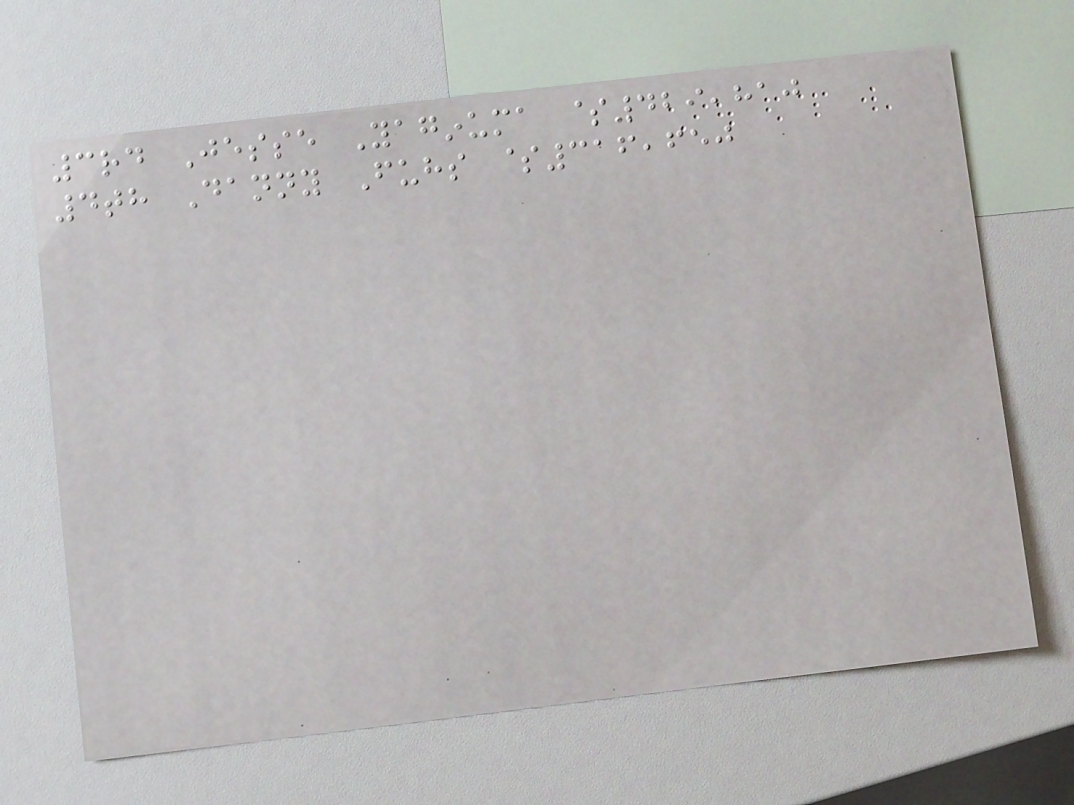3rd Jesse Yaginuma $429,810
4th Danny Fuhs $316,650
